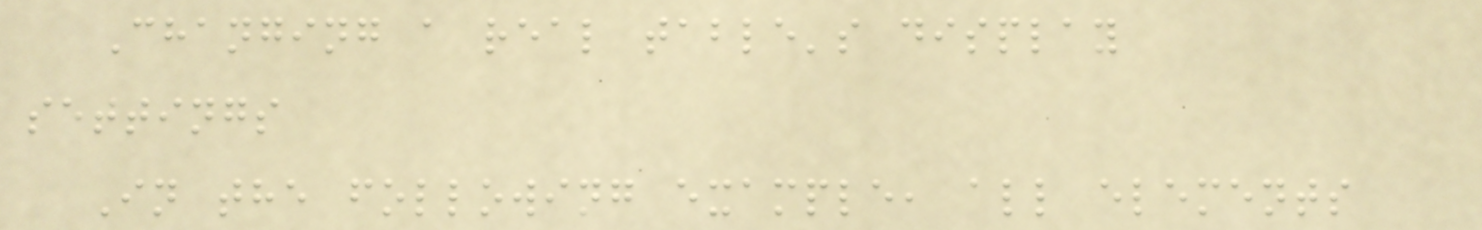Changing a real table's display
settings
In the following example, all elements
